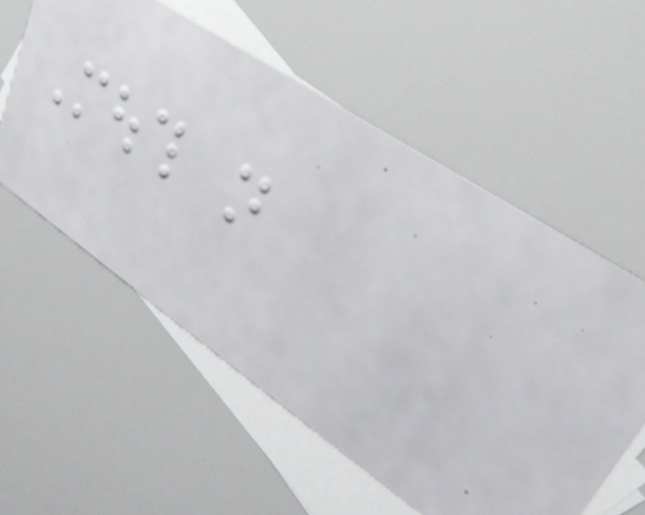Mouth not
